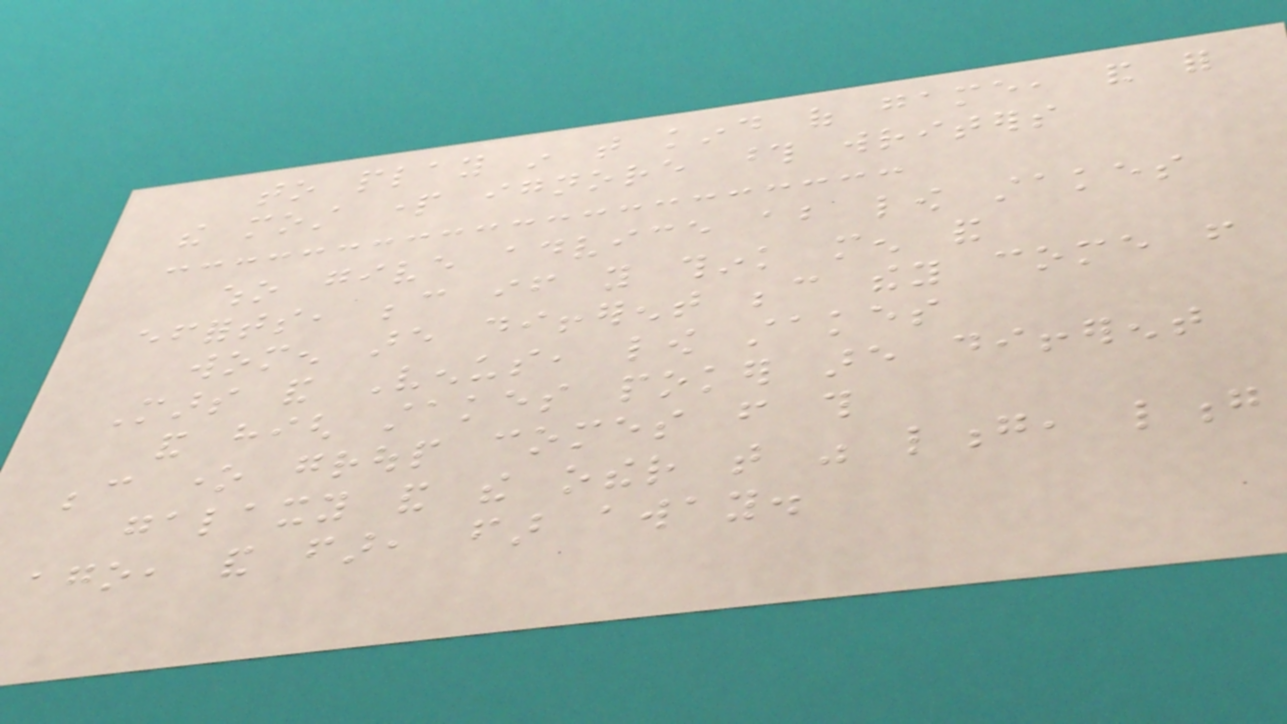to play in that kind of game, and for
the most part ignore those writers
who give advice about low stakes
efforts, because if you think men and
women are different because they come from
Mars and Venus, low stakes
and high stakes poker are different
because one group comes from this
galaxy and the other that was long, long
ago, and far, far away.
